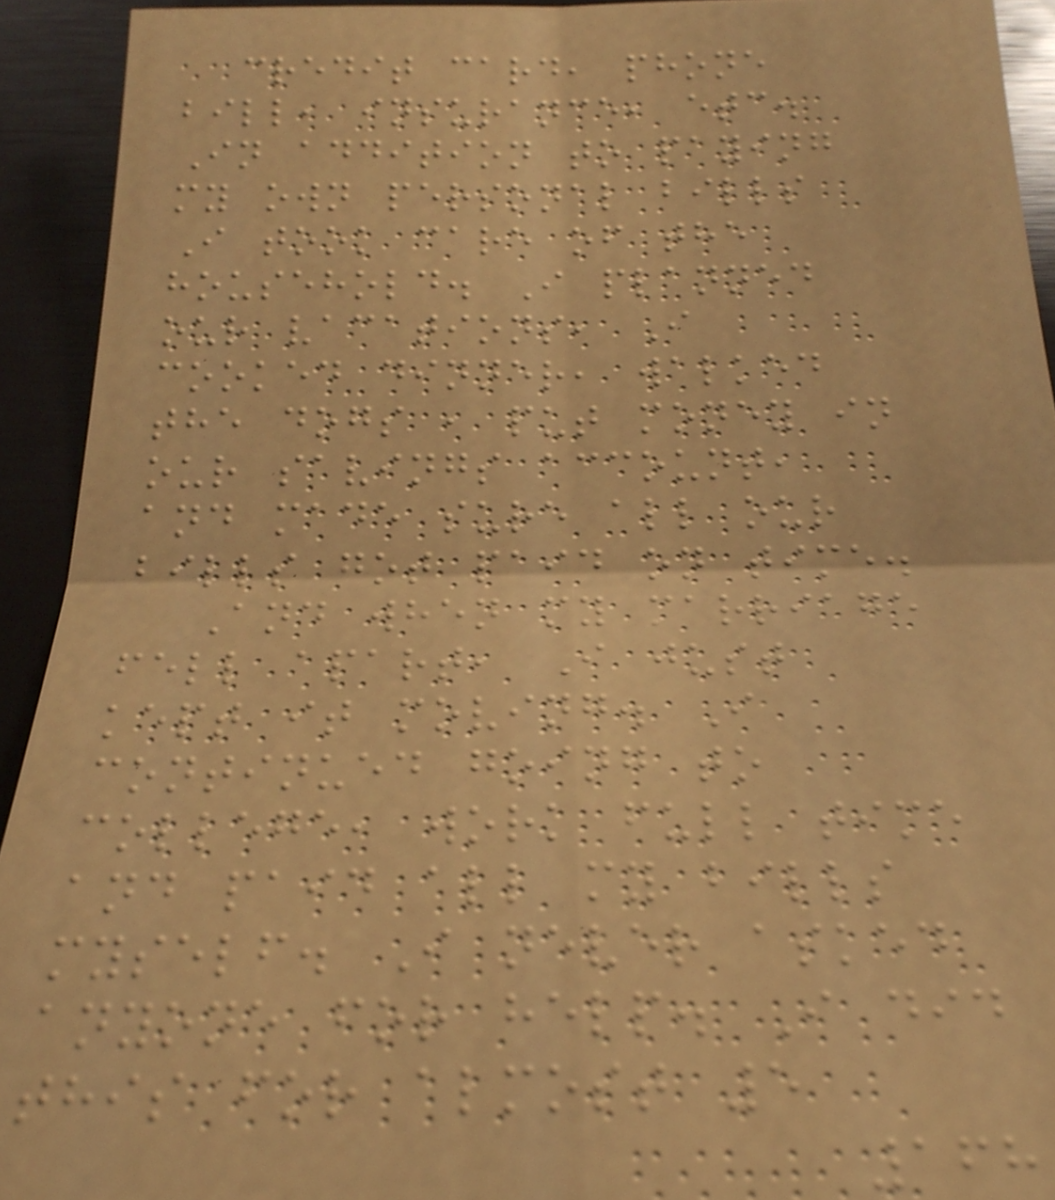credit card, phone
bill, insurance, etc.
In addition to paying
my own personal bills
I took care of the
household. I planned
our vacations, I
cooked dinner, walked
the dogs , put money in
our savings account,
and made sure all our
bills got paid on time.
And when my marriage
fell apart, I just
kept it moving. I
continued going to
college, work full time
and paid all my bills
myself. I never asked
anyone for help. I did
this for almost 5
168
